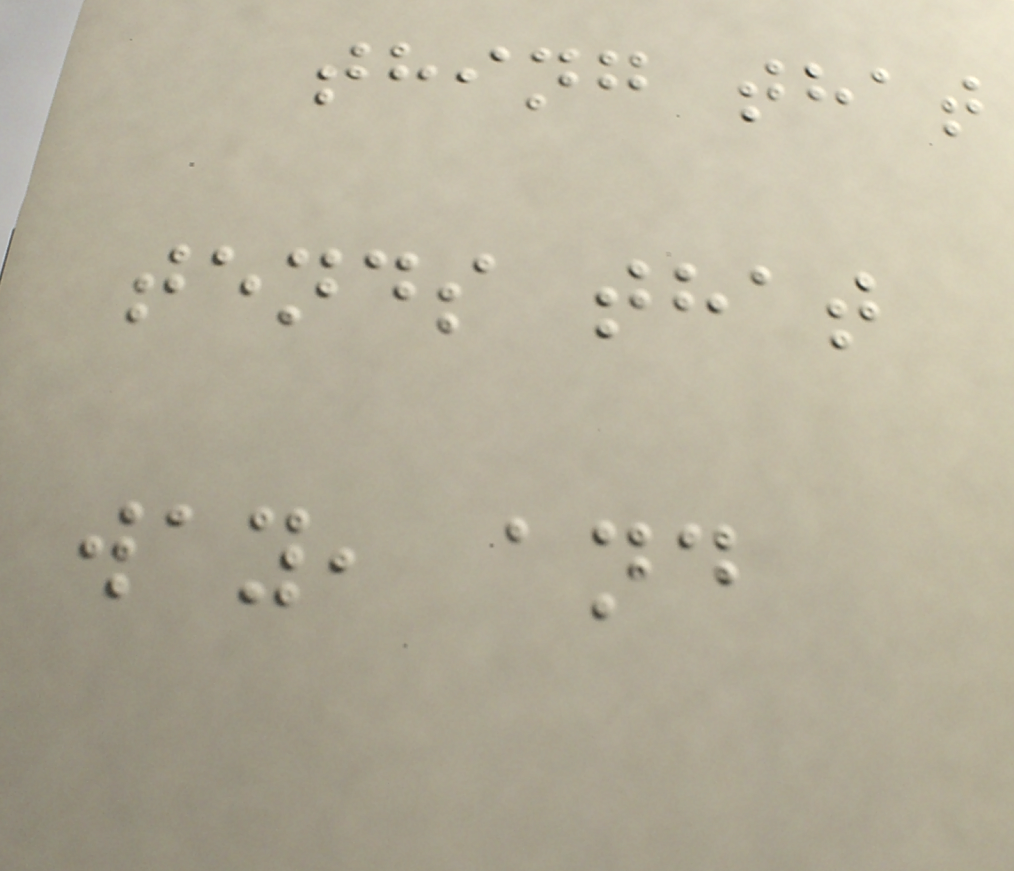thing that
tends that
way, and
